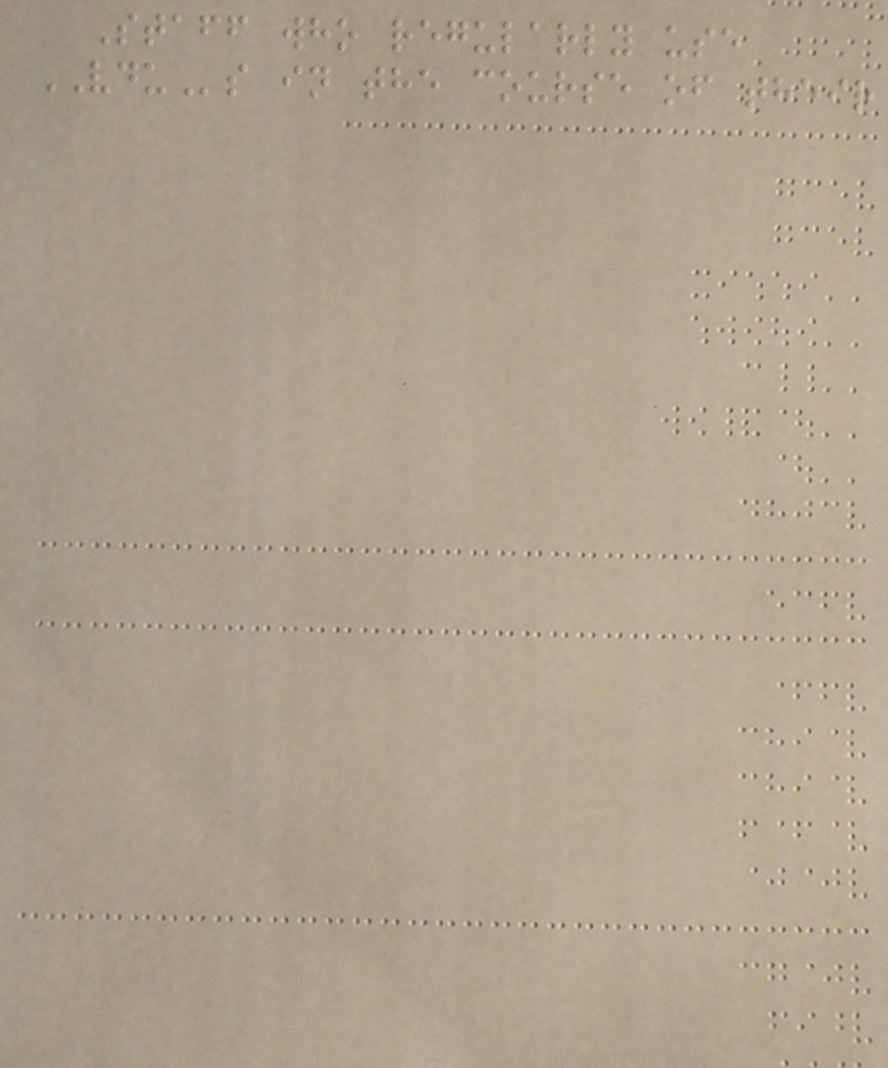Staff who regularly use
VDUs in the course of their
